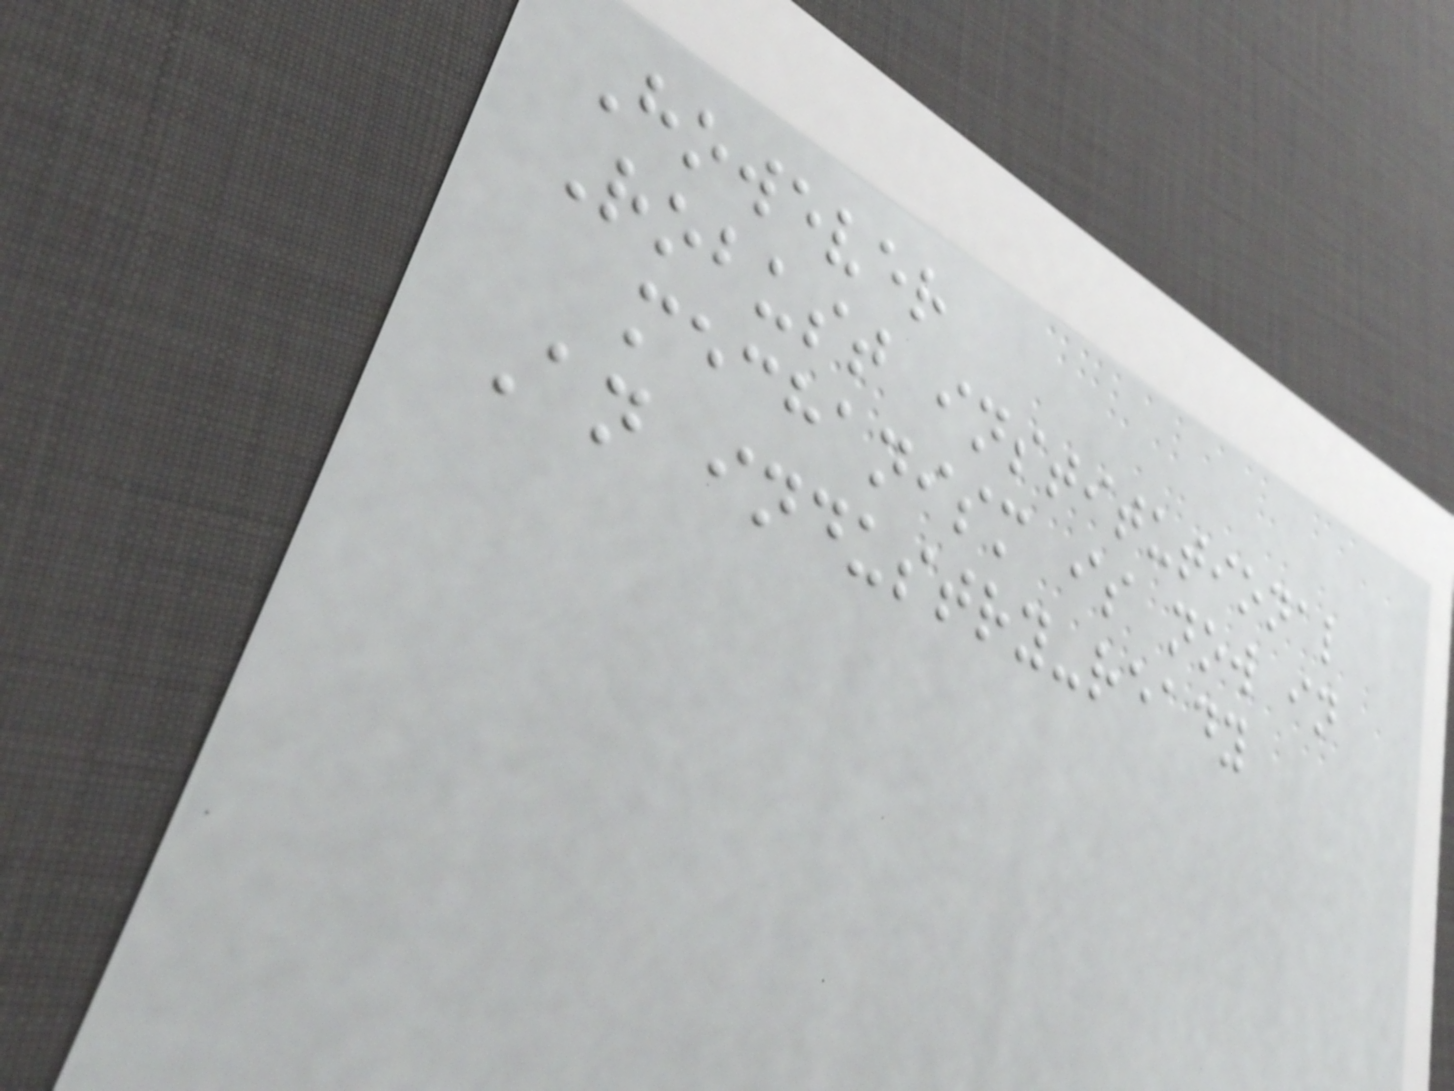However
Robust institutional
mechanism is now in
An industry-ready
